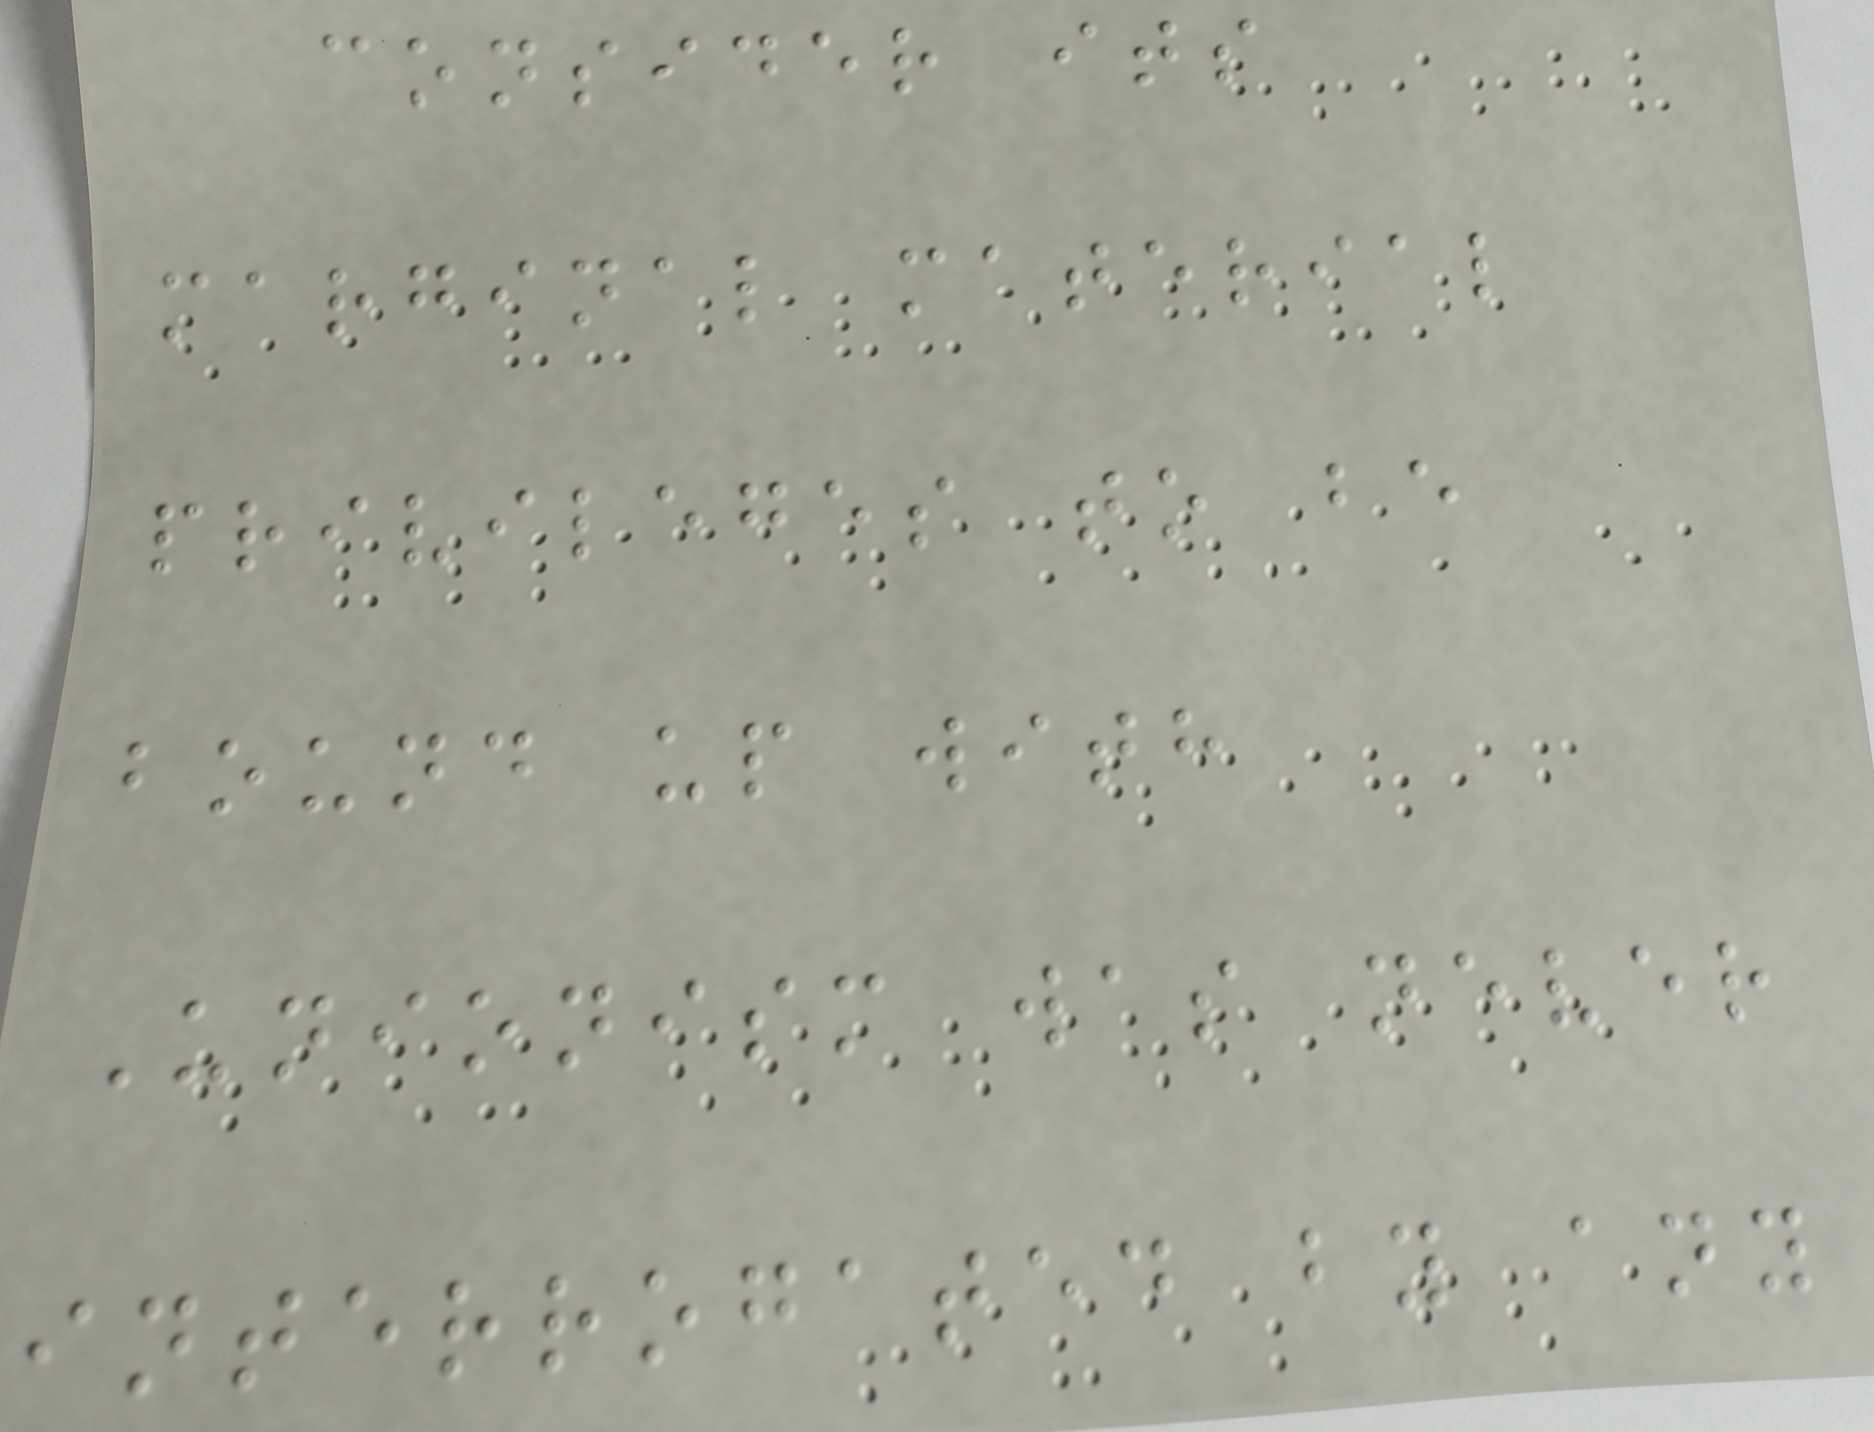consider its
marginal material
privileges to be
bound up with
Unionism was never
interrogated by any
